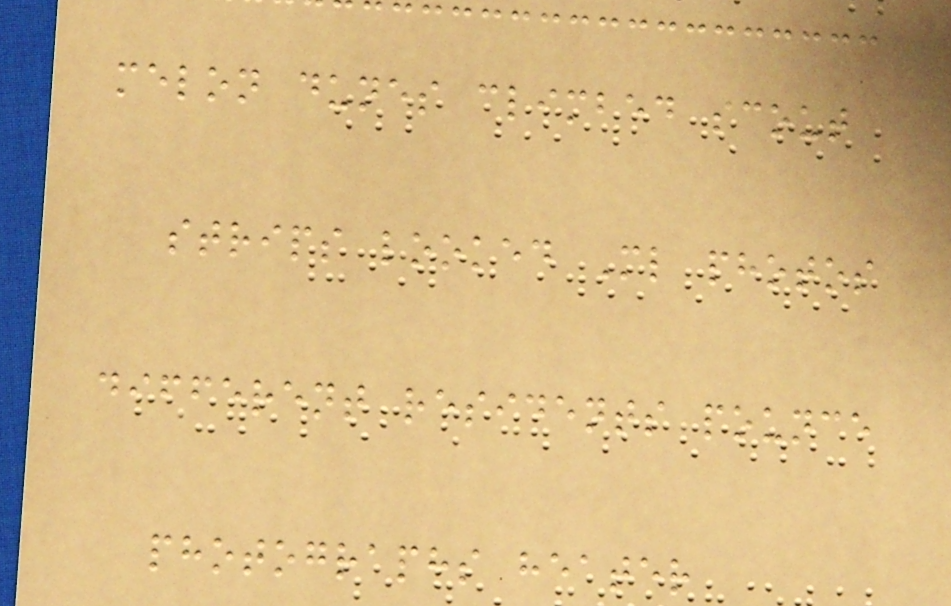melon dunes climbed scout
strips looked Ml photos
different residents pounce
photographs heater
